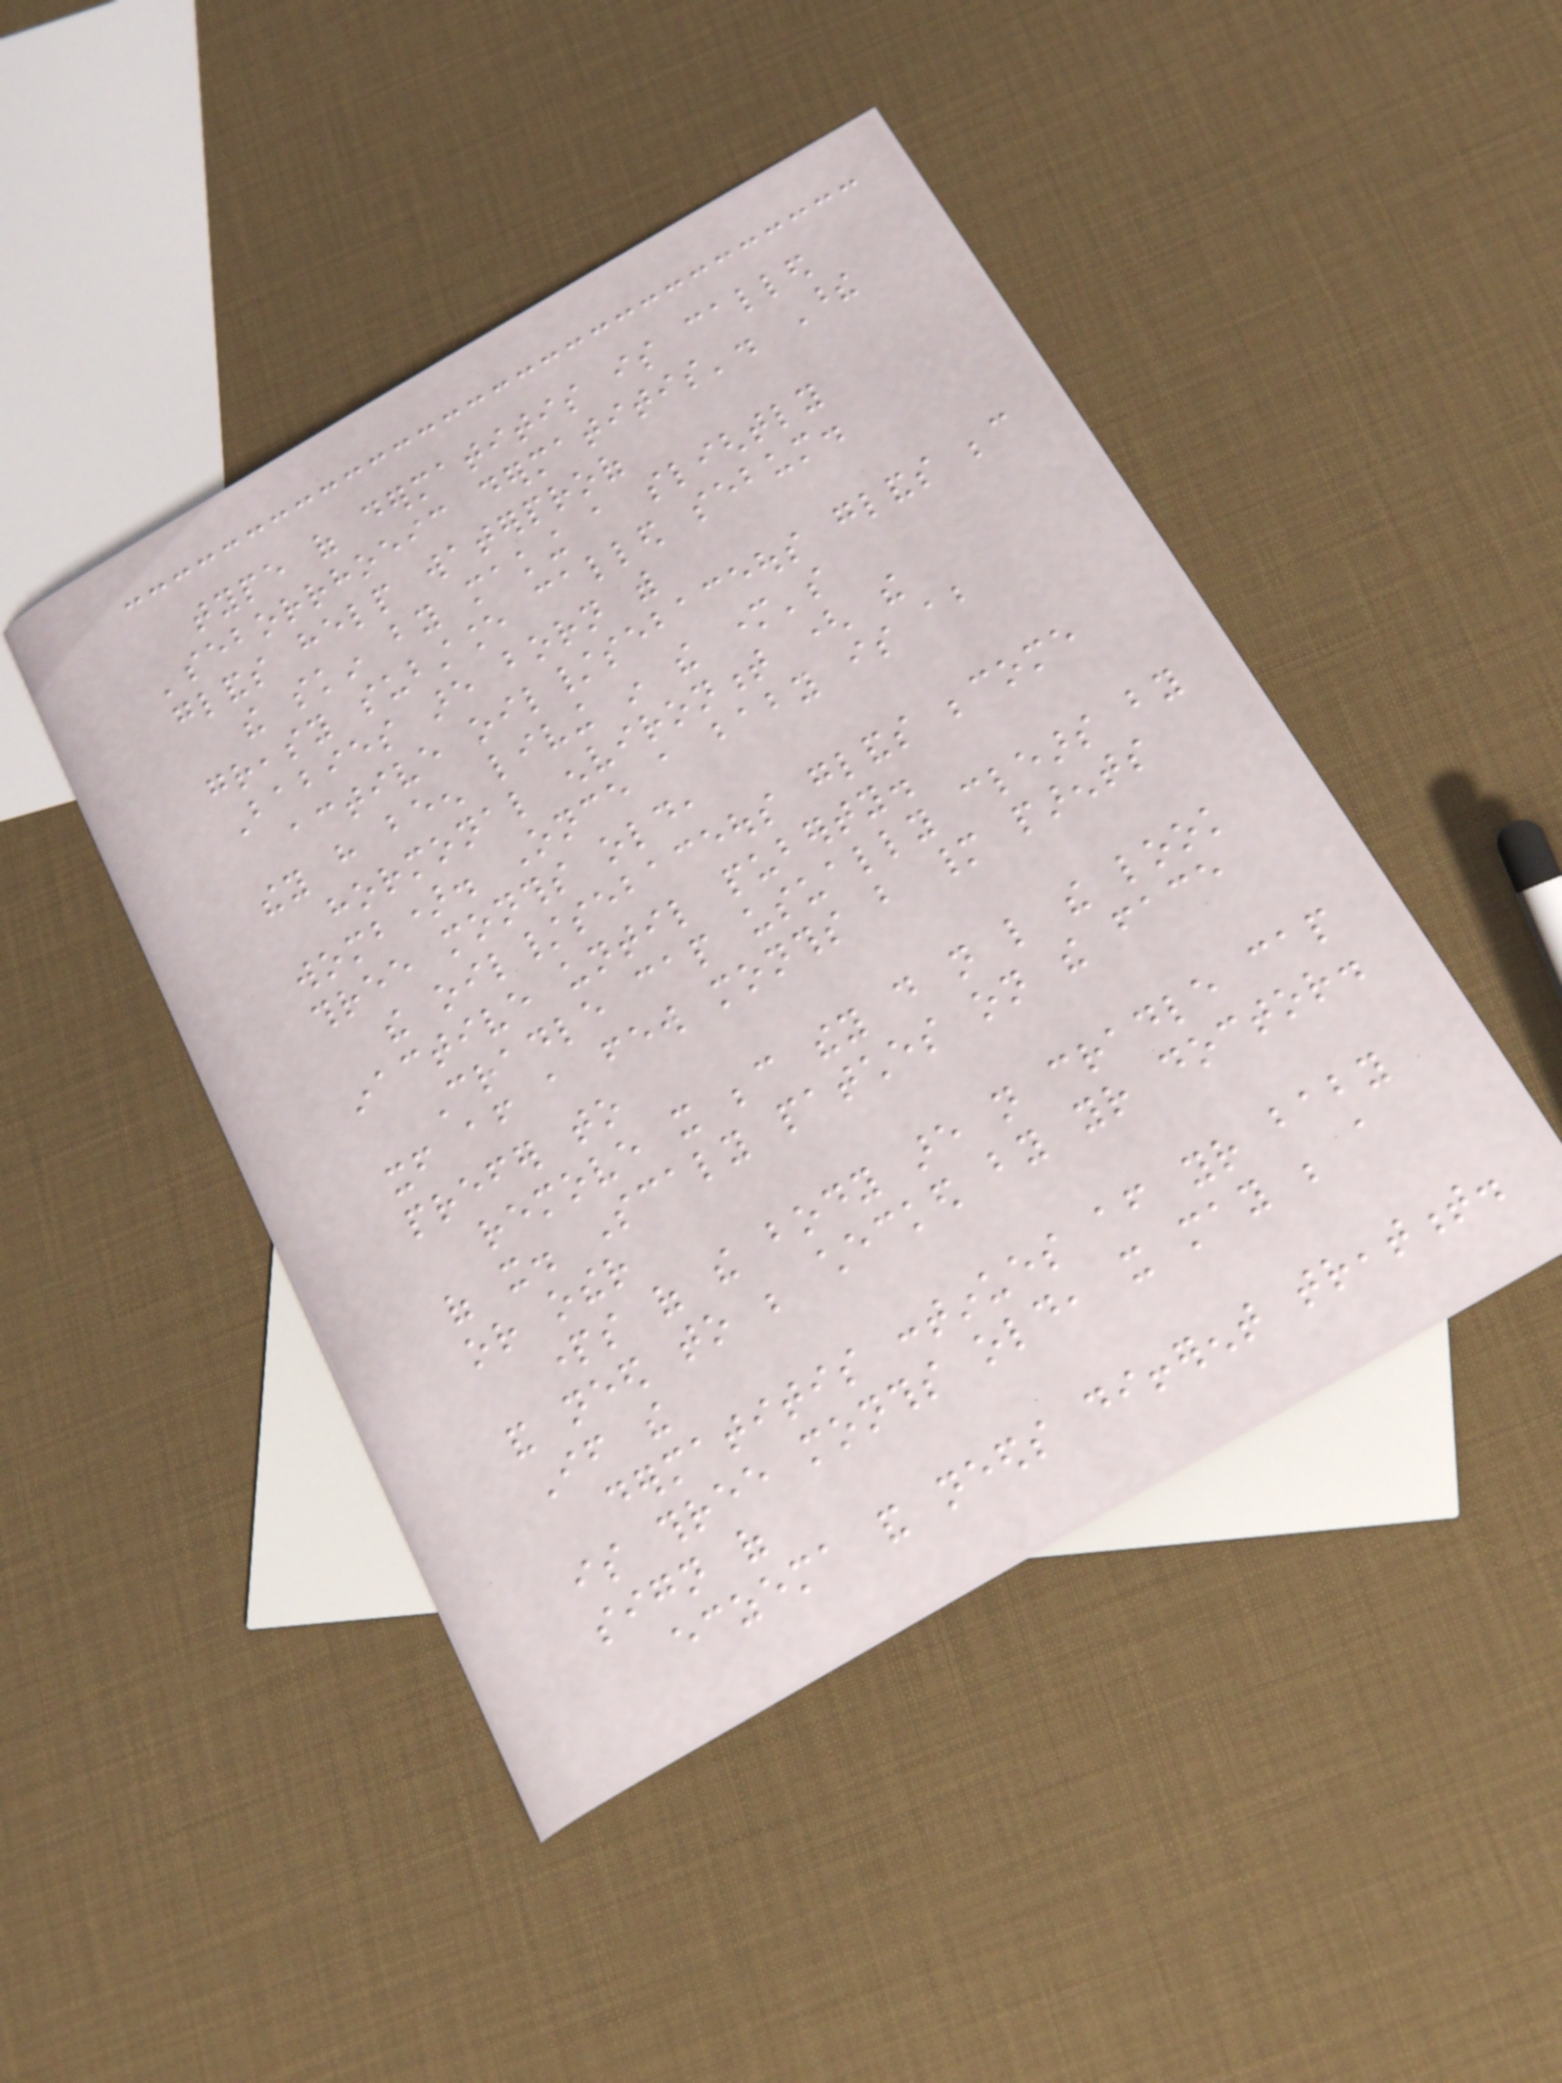type of dermatitis is called
'seborrhoeic dermatitis'. These
glands help waterproof
the skin by making a slightly
greasy substance called sebum.
Babies are born with
active oil/sebaceous glands because
they have been living in the mother's
hormonal environment ( the
womb). Once a baby is about
three months old,
the oil/sebaceous glands become
inactive until puberty.
Cradle cap usually clears by
itself after a few months but many parents
prefer to
remove it because they do not like the look
of it. Scaly patches on the face
or other
parts of the body are not cradle cap
and need to be checked by your doctor.
If the
dermatitis continues after your baby
is three months old, it may be a
sign of
eczema and needs different treatment.
